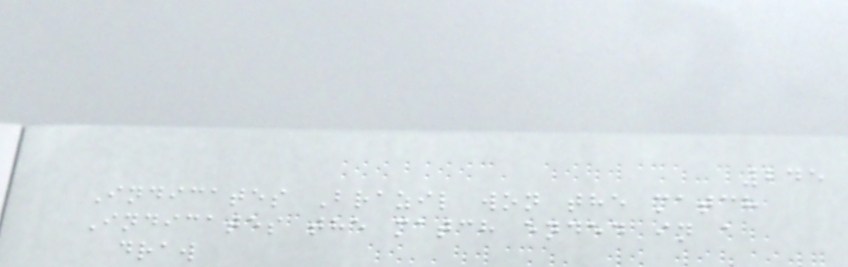245
Indicates Brazil won the match
Indicates the match ended in a
draw
